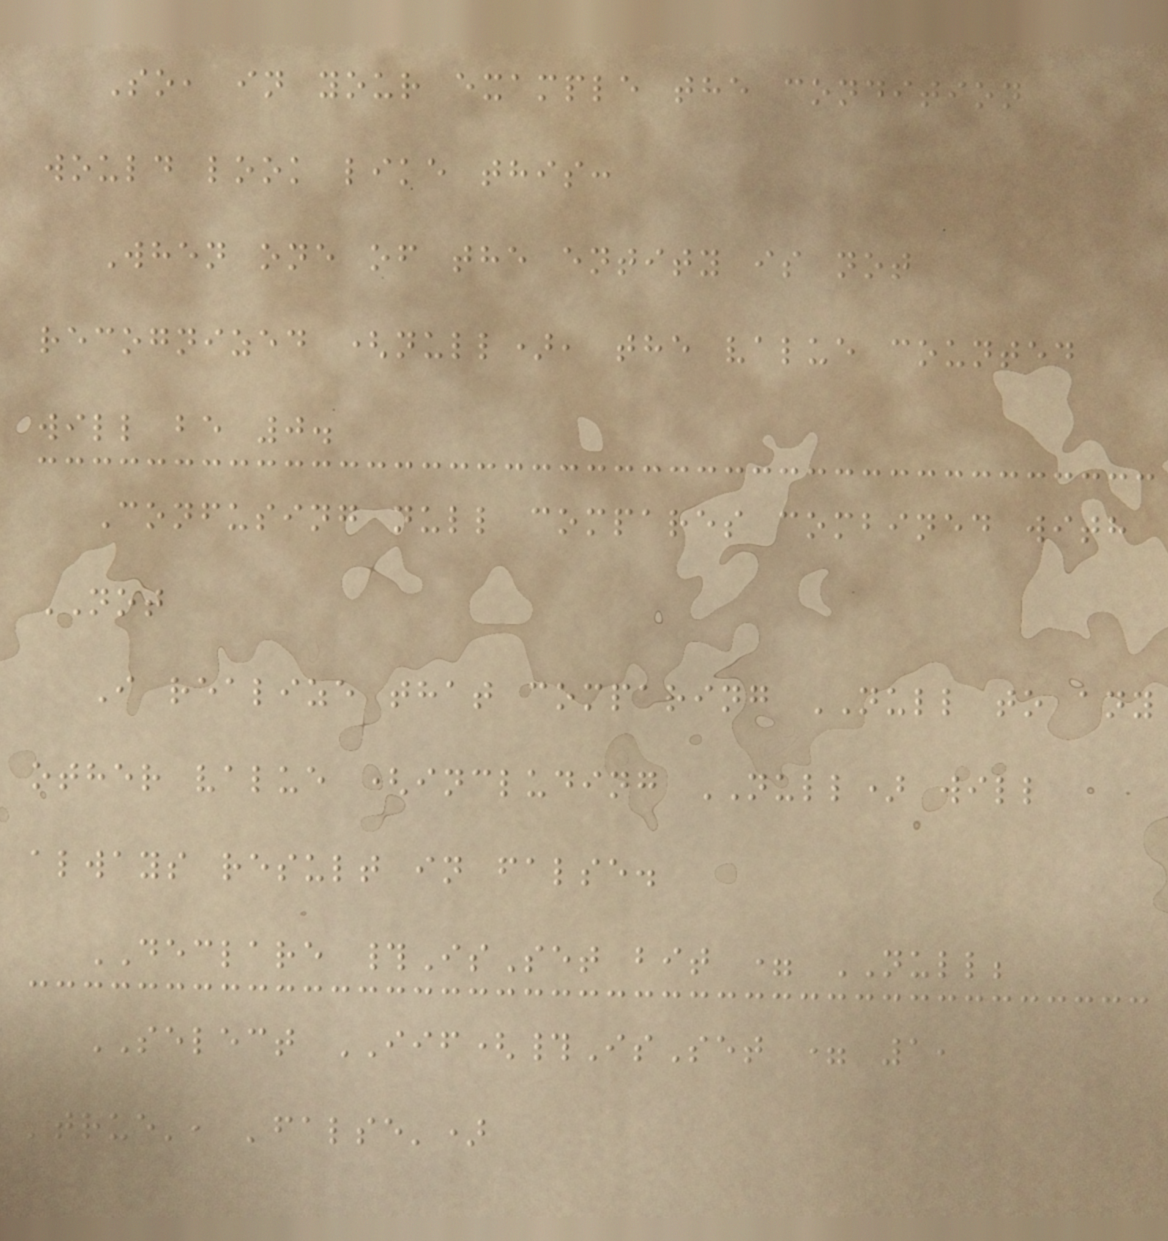So, in your example the condition
would look like this:
When one of the entity is not
recognized (null), the value counted
will be 0.
Confusing null compares combined with
NOT
I realize that comparing NULL to any
other value (including NULL) will
always result in false.
DECLARE #IsSet bit = NULL;
SELECT IIF(#IsSet = 1,
'true', 'false')
